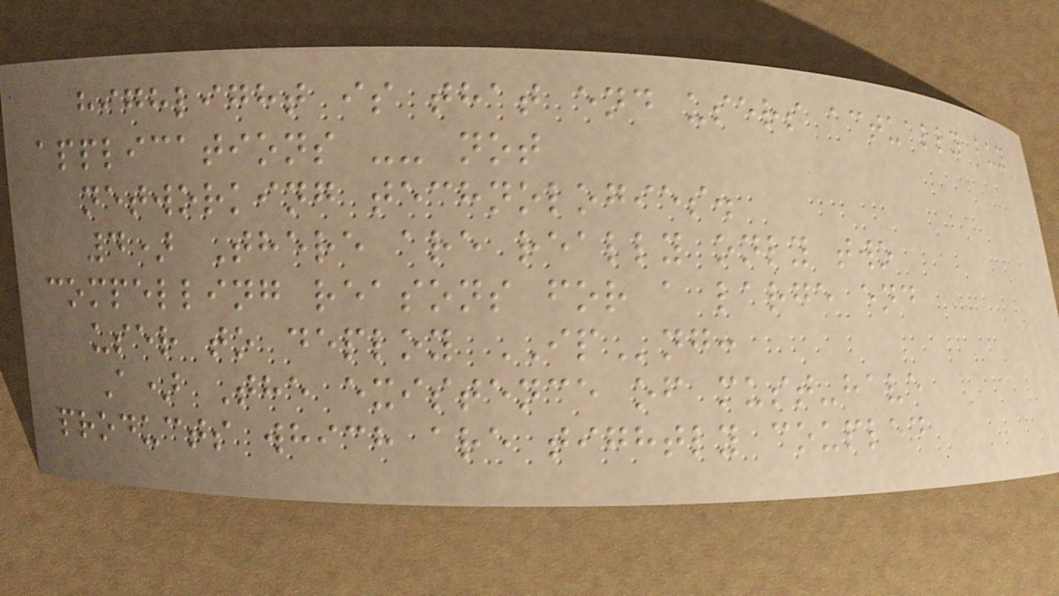highlight is that end users actually buy
applications -- not
networking technologies.
4) There are really only two
compelling reasons for a large end
user to deploy IPng:
A) The existence of must-have
products which are tightly coupled
